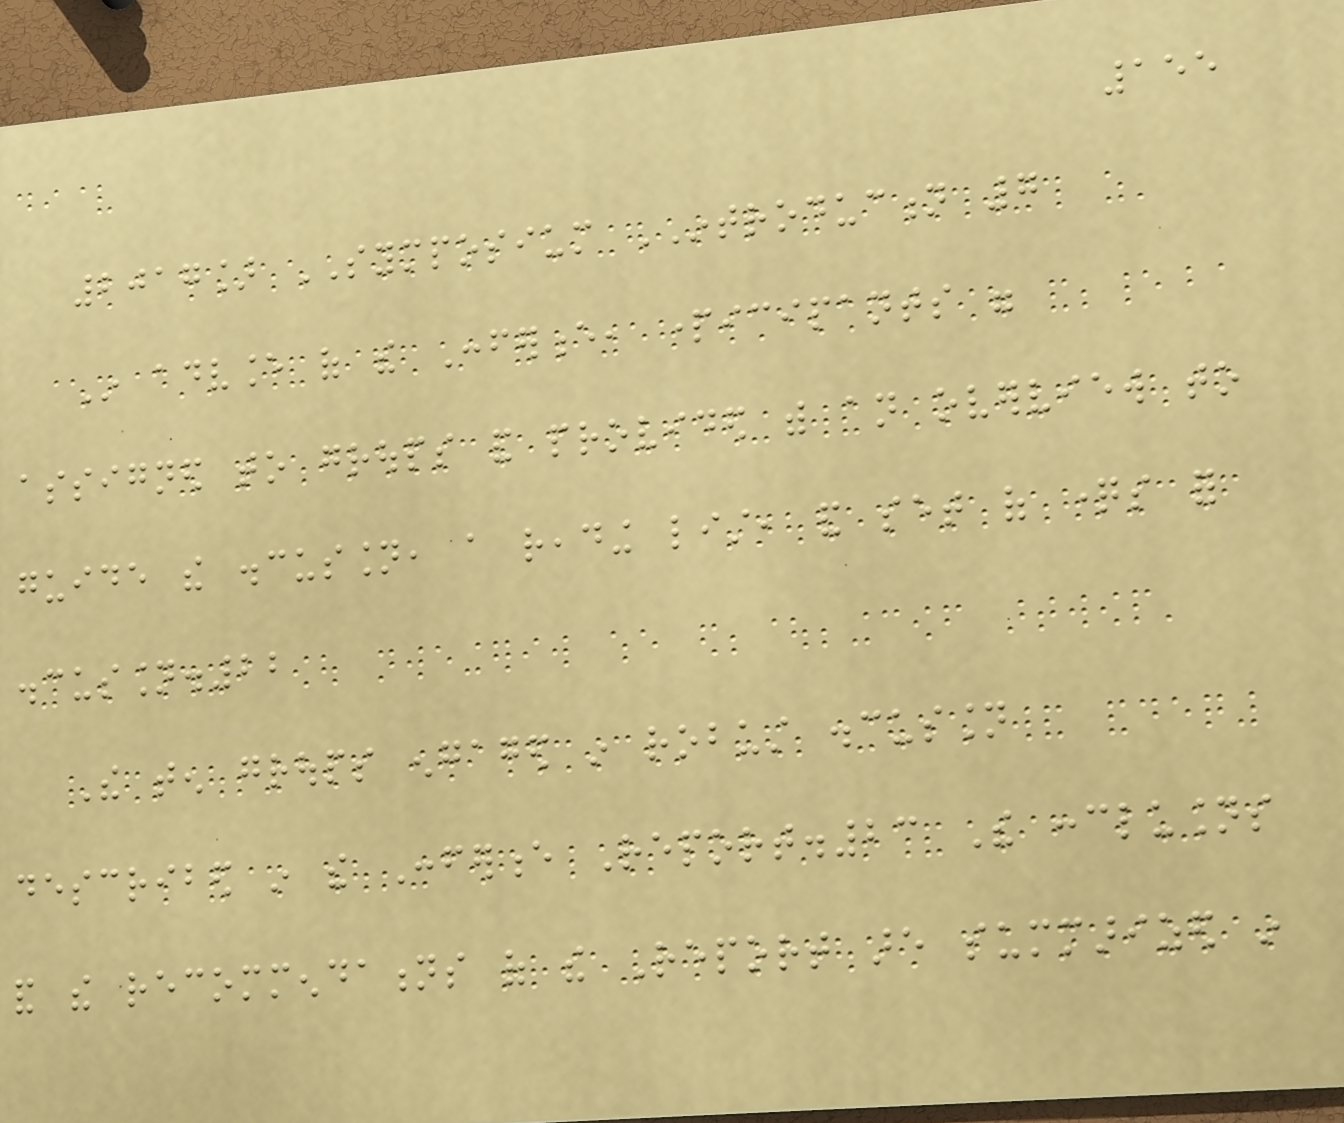155
2017] SYMPOSIUM INTRODUCTION 7
In advance of the Conference, participants were
assigned to groups and provided with an overview to
guide the discussion, a reading list, and set of questions for
discussion.22
The ten groups engaged in robust discussion
described in the Conference Report.23 The conclusions
and the recommendations of the Report are summarized in
